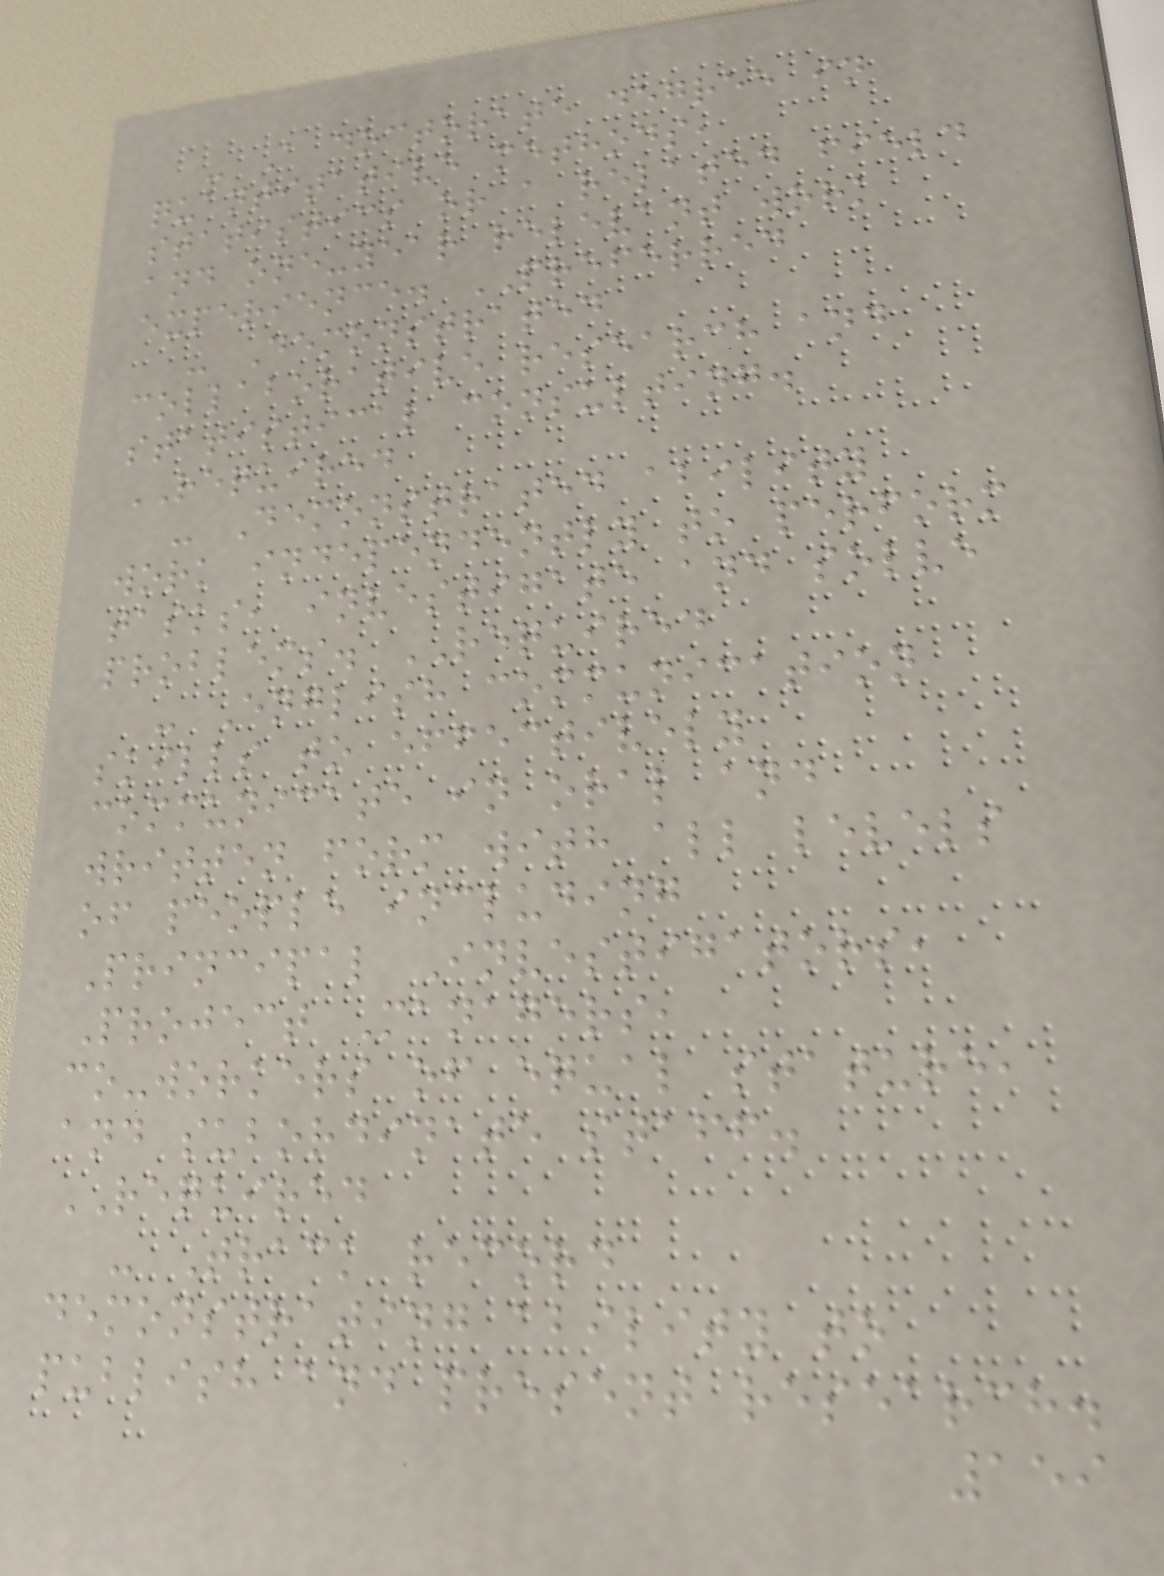- A doctorate degree in
quantitative methods,
statistics or a related field
and one-year relevant work
experience. PREFERRED
- Demonstrated
collaborative research and
statistical consulting.
REQUIRED
- Demonstrated ability
work independently to perform
tasks, investigate and solve
problems. REQUIRED
- English communication
skills to effectively
communicate in oral and
written form with all levels
of people including
Principal Investigators,
Project Managers,
co-workers of equal stature,
and subordinate staff.
REQUIRED
- Track record
demonstrating ability to
publish and present research.
159
